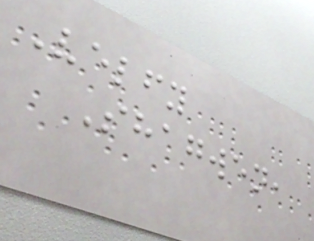Velfy
Shagwen,
